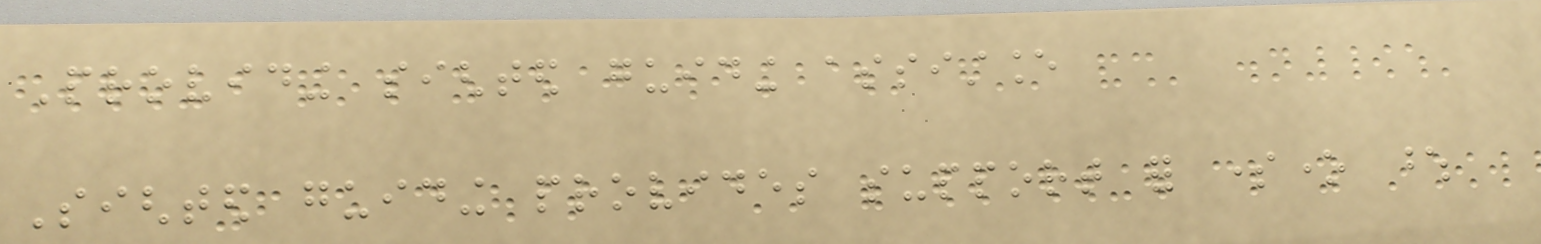Providing sighted guiding assistance
Sighted guiding provides support for someone whose
